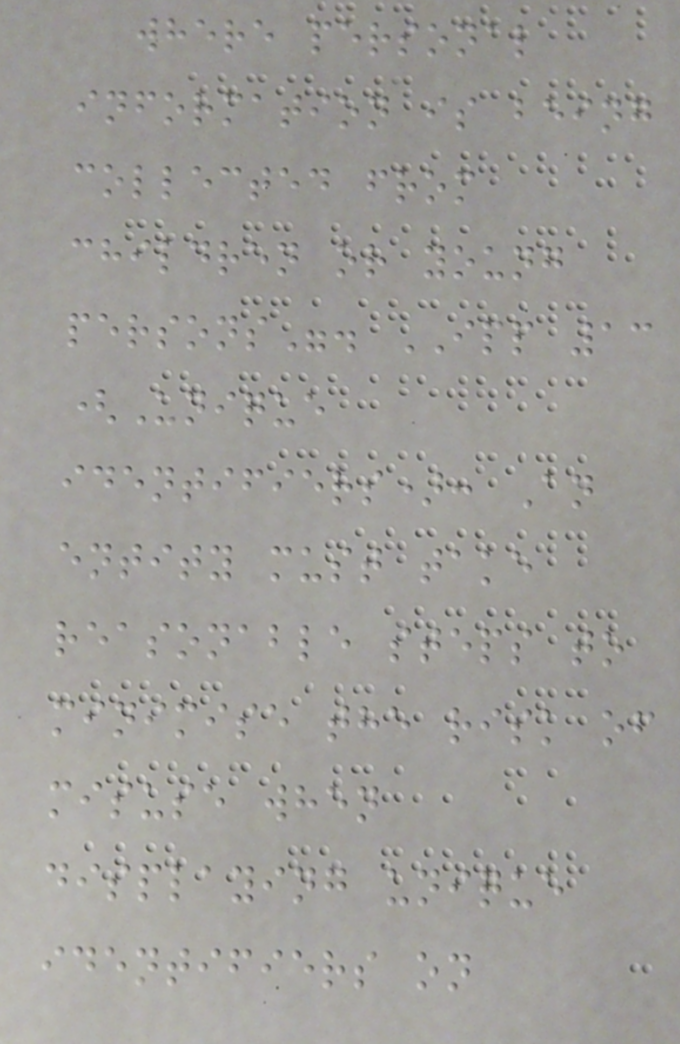where personal
information is being
collected from
children or young
persons". IPP 13
(Unique
identifiers): An
entity must take
reasonable steps to
minimise the risk of
misuse when
displaying unique
identifiers on
